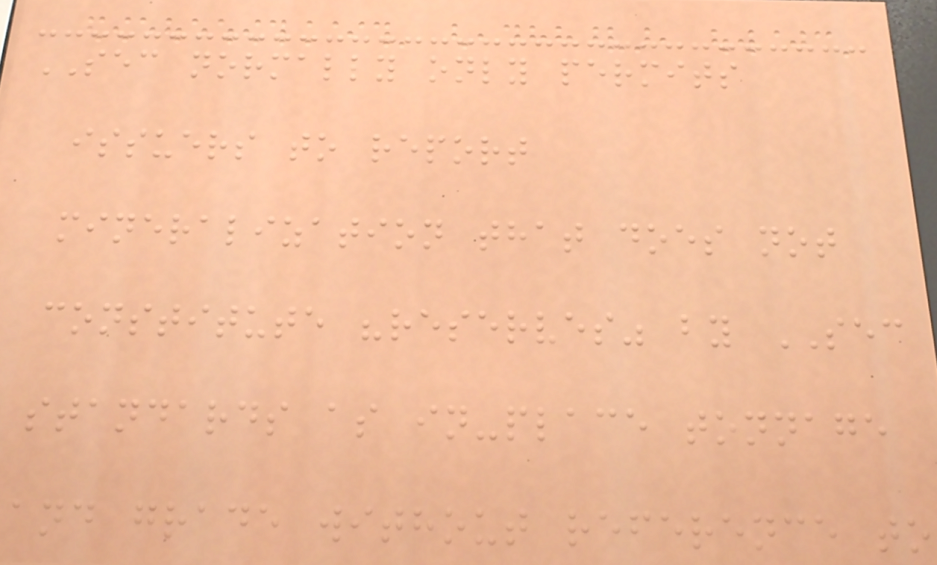SEC normally only permits
issuers to report
mineralization that does not
constitute "reserves" by SEC
standards as in-place tonnage
and grade without reference to
